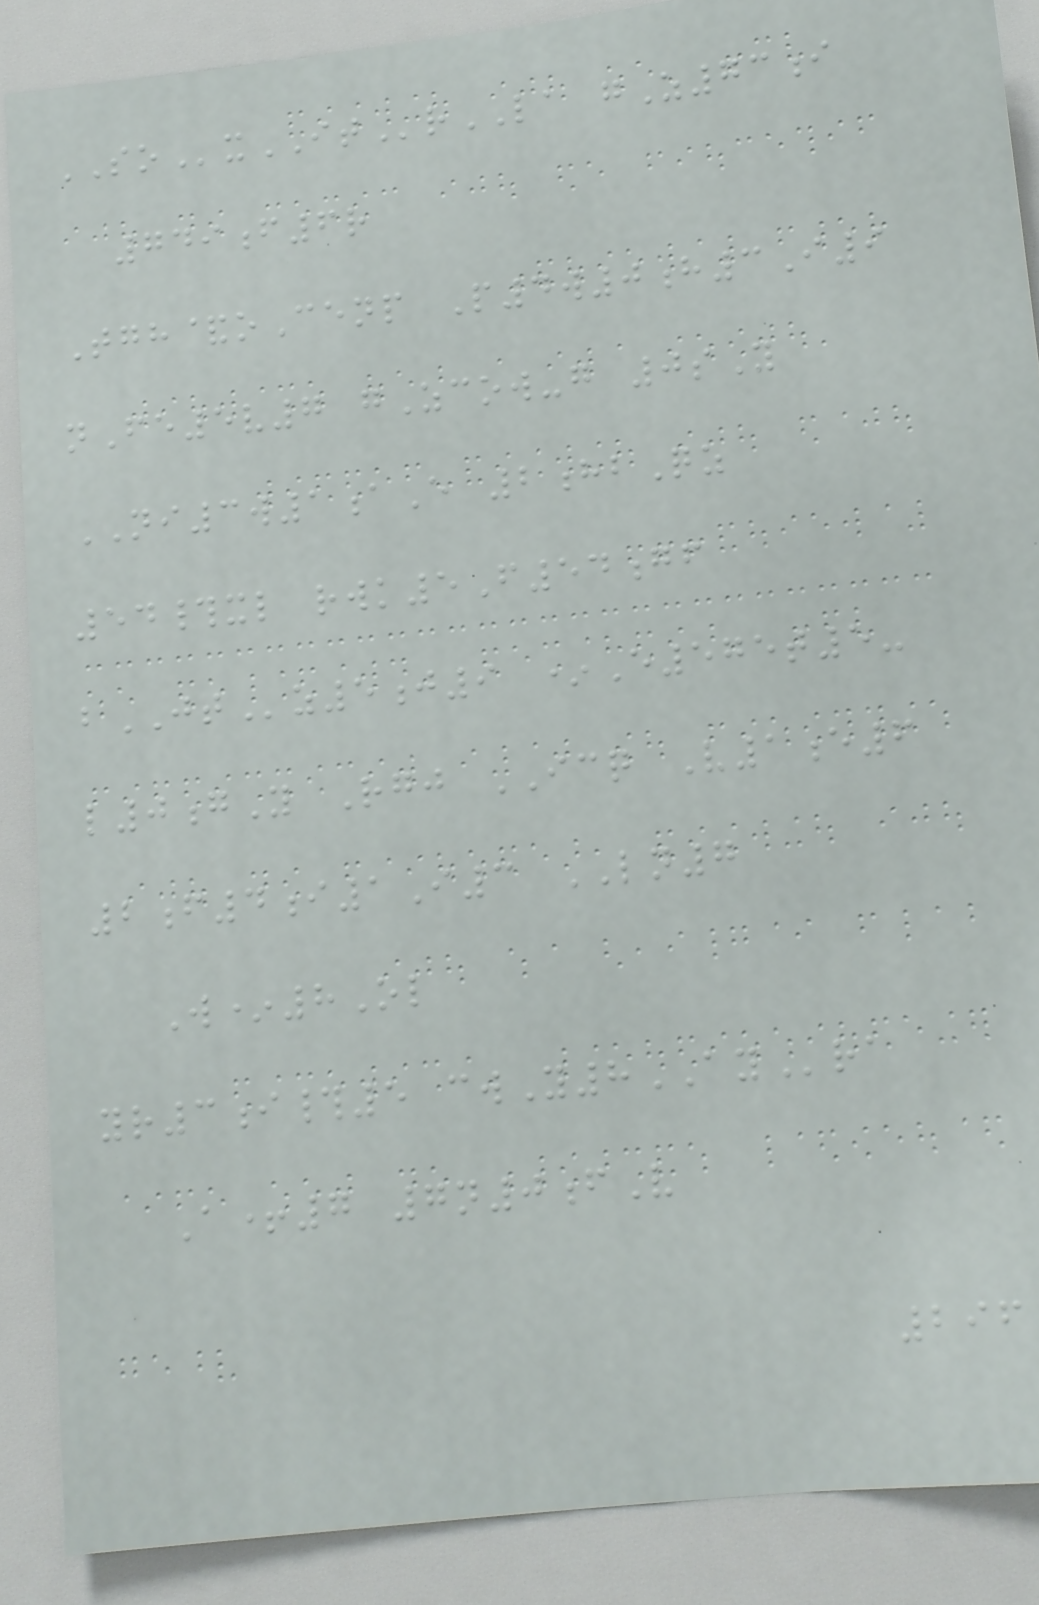SOxITrLA gZ73i
749f6r
Tgh&oCenp P4w0h3I9
nFe5v7 gZcow-g 0sY
NI3w1aE 2hbQz
54#xl rwk5F54gf
bJTz5j9 *E575t5-
l0gY Rgj ICQ V1e6
2f4i1I3 LN7
W*8Ol
yr3i#5 cwY8AYra
A+7 7n0fV
296
